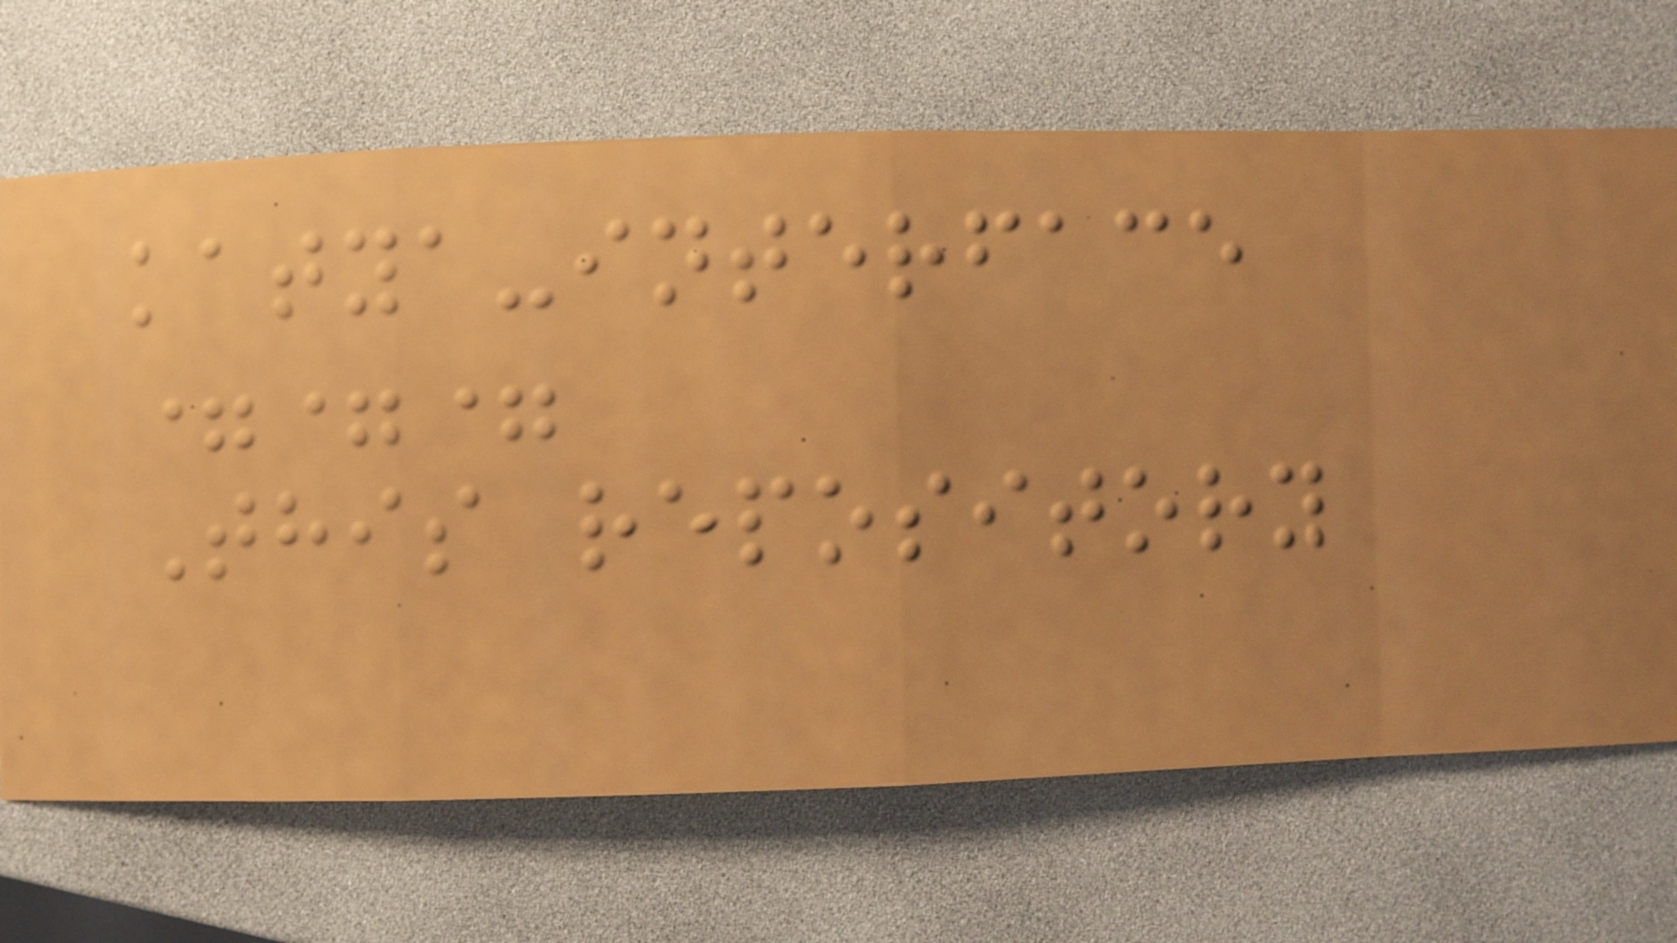katya-interface
===
This repository
